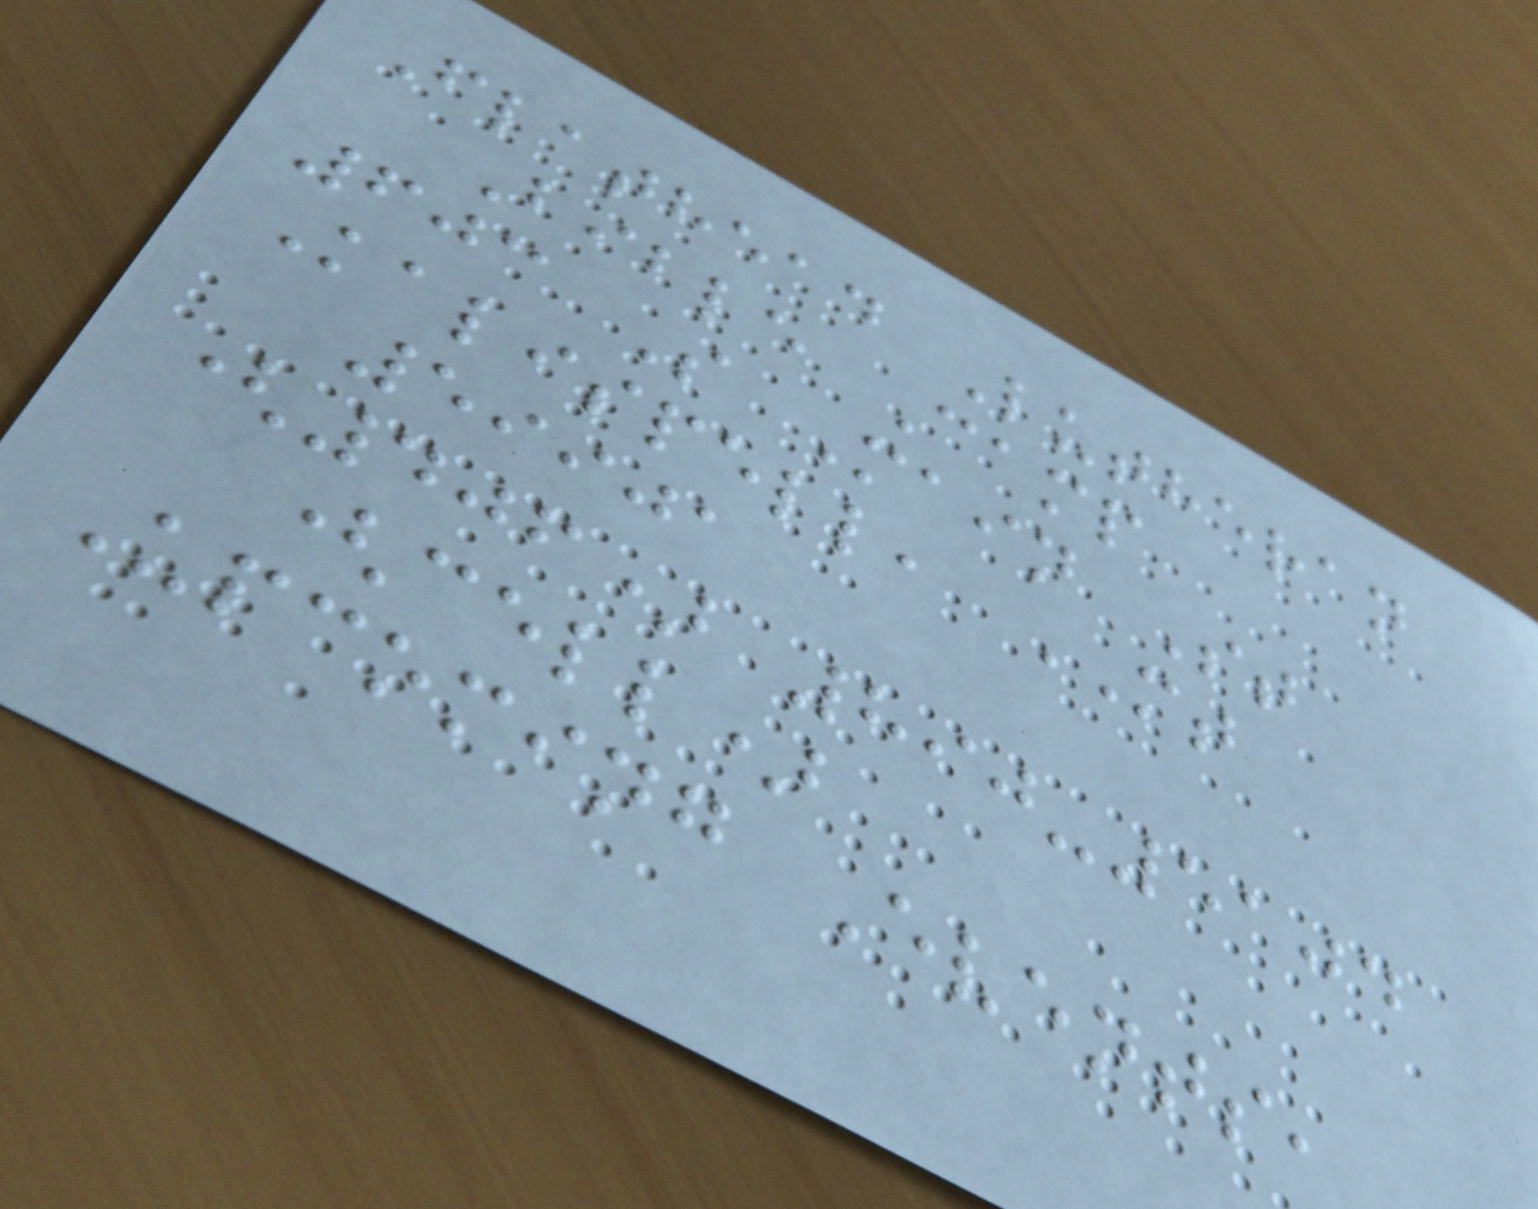Flathead Lutheran
Bible Camp
603 S Main St
Kalispell, MT
59901
(406) 890-5104
(cell)
Upcoming Events,
